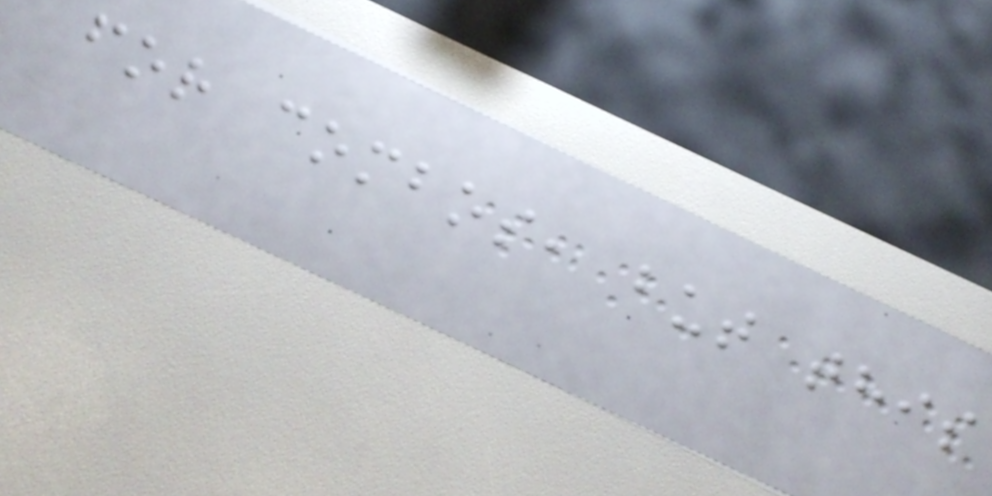for combos, but this
